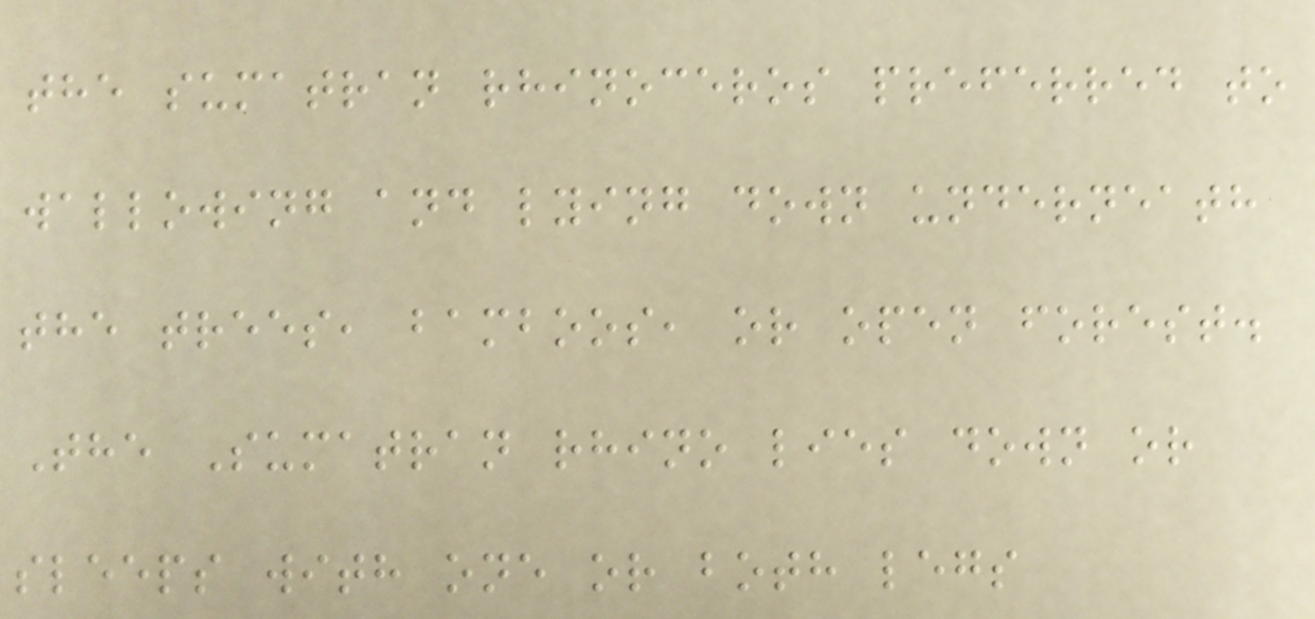the sumatran rhinoceros preferred to
wallowing and lying down underneath
the trees, bamboos, or open forest.
The Sumatran rhino lies down or
sleeps with one or both legs
